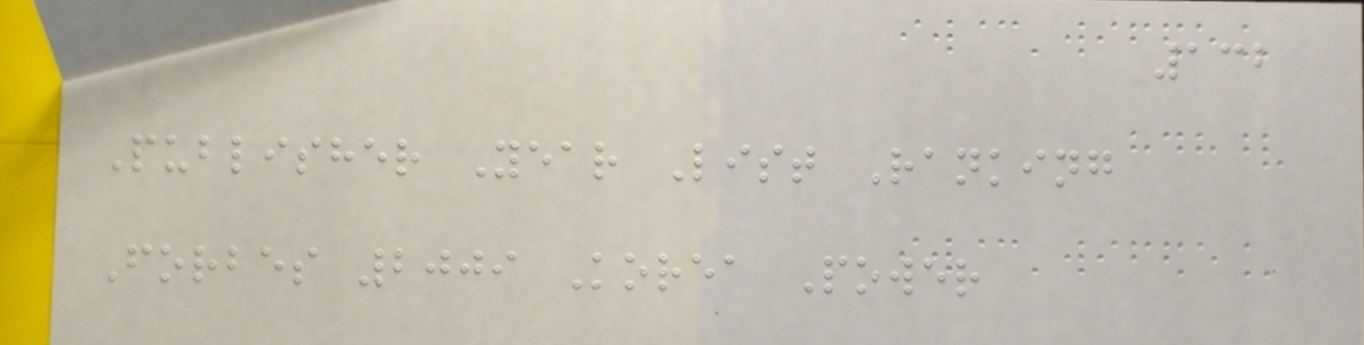132
Publisher Year List Ranking
Forbes 2009 Korea Power
